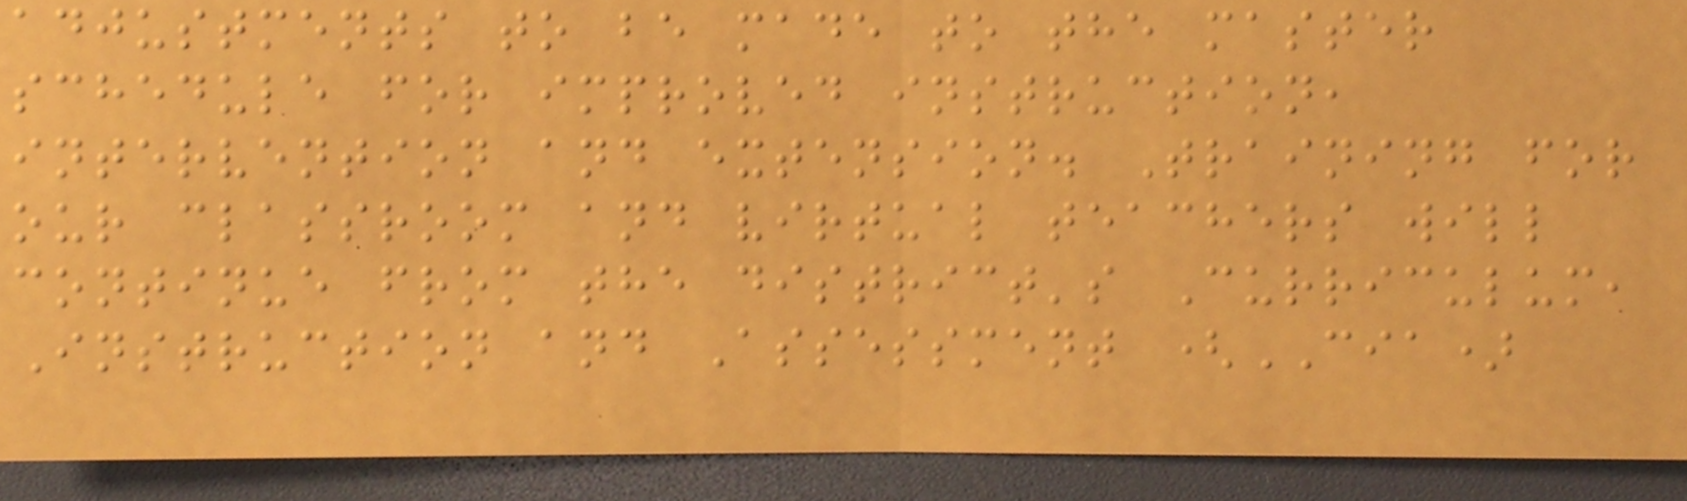adjustments to be made to the master
schedule for improved instruction,
intervention and extension. Training for
our classroom and virtual teachers will
continue from the district's Curriculum,
Instruction and Assessment (CIA)
